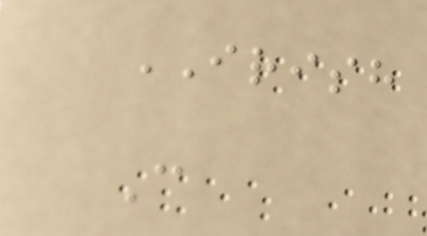IRISH
C
